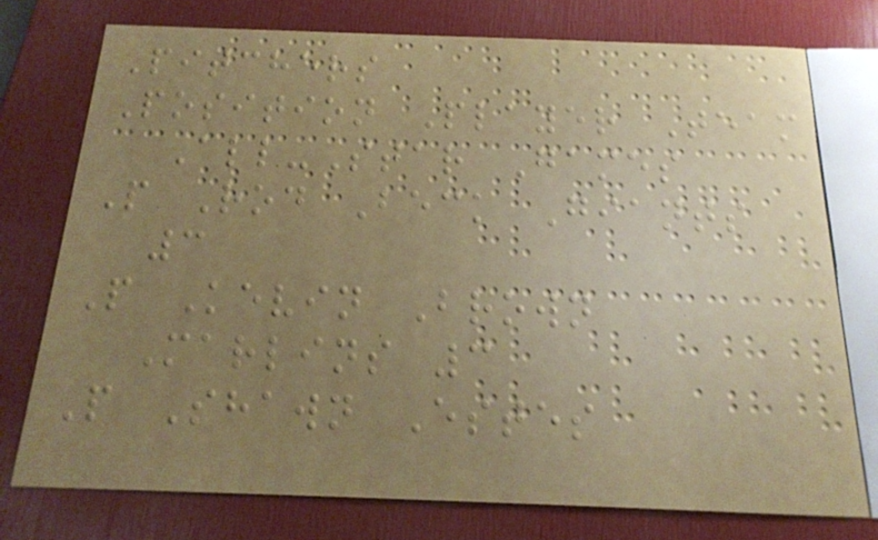Pitchers
Position Player Team
All-Star Games
P Rod Beck Giants
3
P Kevin Brown
Marlins 3
P Shawn Estes
